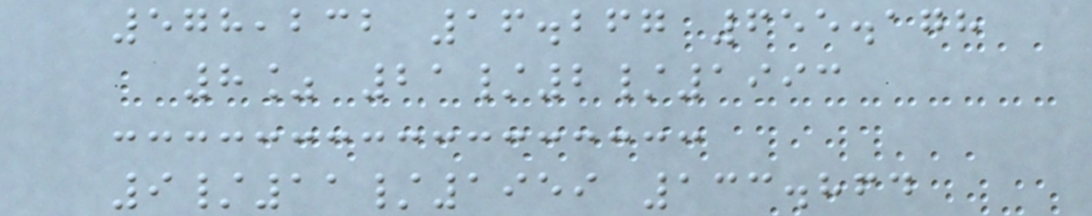578,232 16.267 655.178
8% 21/2/1993
9/11/1959 133.864
